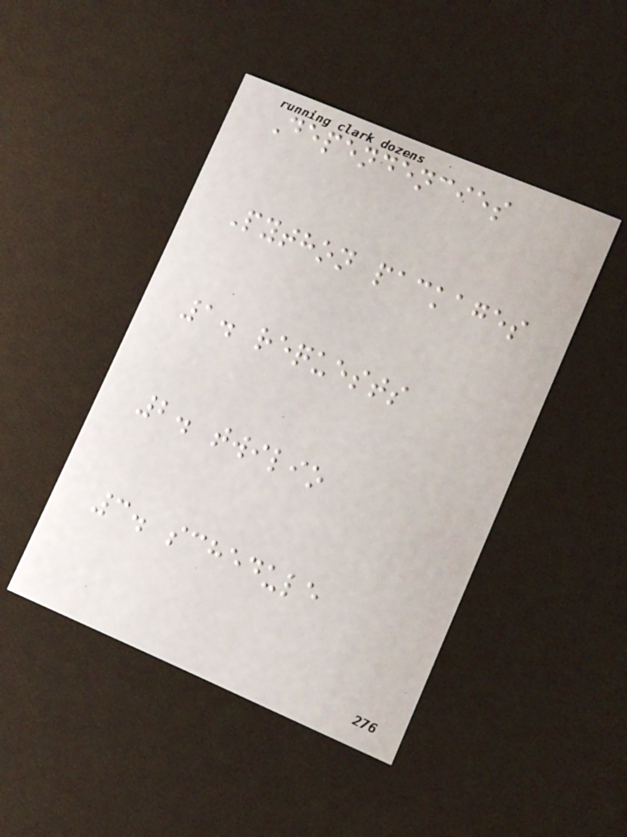Dependencies
Python packages
1. requests
2. twilio
3. schedule
